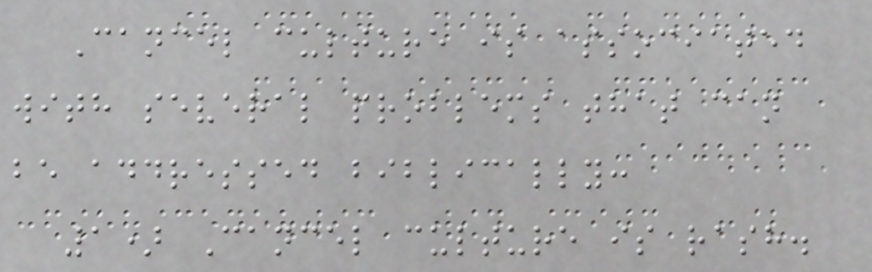Cancel culture is associated
with several problems that can
be addressed biblically:
1) Cancel culture is rash.
